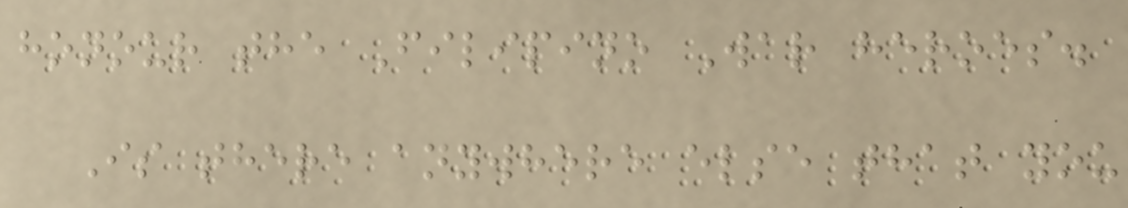honour the Filipino War heroes.
Is there anywhere else that you
